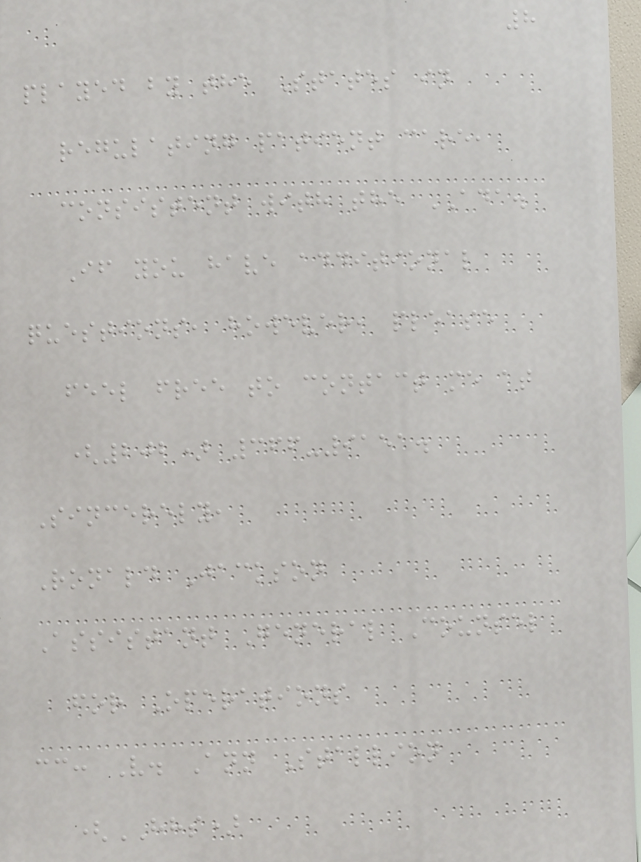8
played by the States in
regulating patient care,
consistent with the ADA.
If you have additional
questions, however, please
feel free to contact me at
(202) 366-9151.
Sincerely,
Ronald Jackson
Assistant General Counsel
for Operations
cc: V. Ann Stallion
(HHS)
